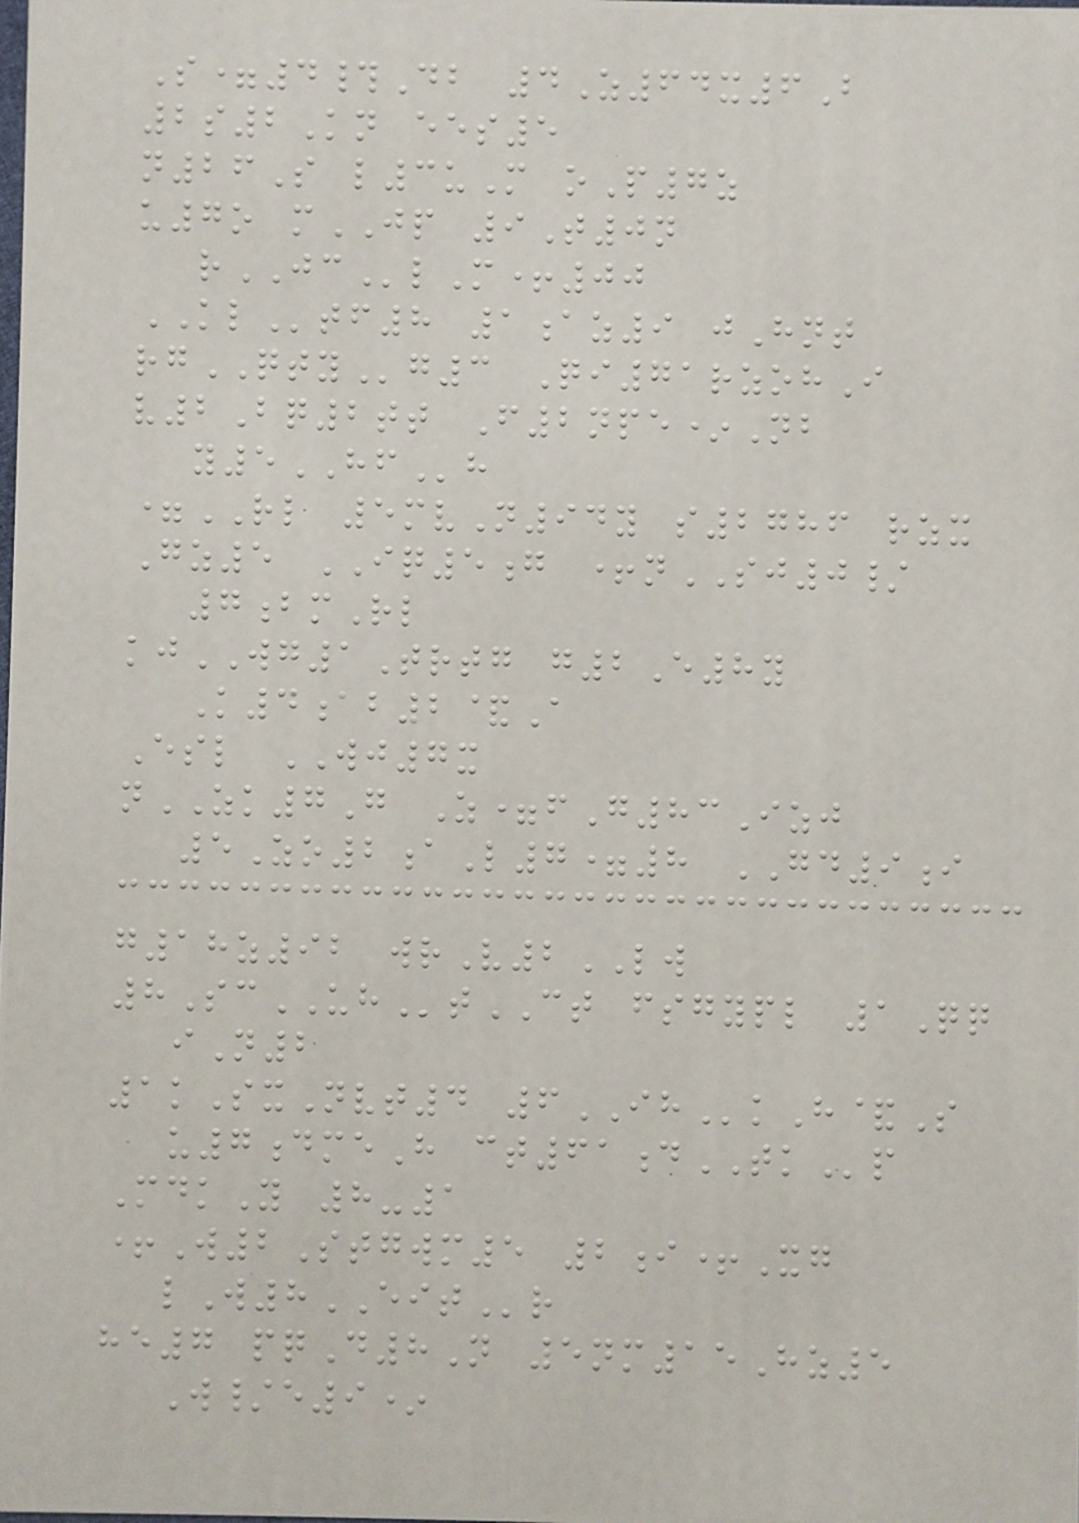S=4#Db 4Z64x6B
2s2Kn ees5
n26S l3uM oP7z
u7o mJP 9T0n
rJClM+00
KLtf8 1az9 jHnt
rgQTYg3 Qi71rzohI
v2Bq2tt F2npe*Nb
y5HFh
=RL 5mvN94y s2786 rzx
Gz5 IQ5g +nSJ0/
7bmRl
kjWG1Trtg g2E8y
K4ab2&A
Esl WJ7x
nZK7G Z=fG83Izj
5Zo2aL7=8 GD9i
g18z92 wrV2LW
8ScUHtCT fsgypl 1Qq
iN2
1kSxNvt4 6IHkH&S
u7dmeH ct61dTKp
MdkY 8-1
+W2Stgwm5 2i+Xg
lW8EITr
he7 pqD8N 5nm15Hz5
W/e9*
